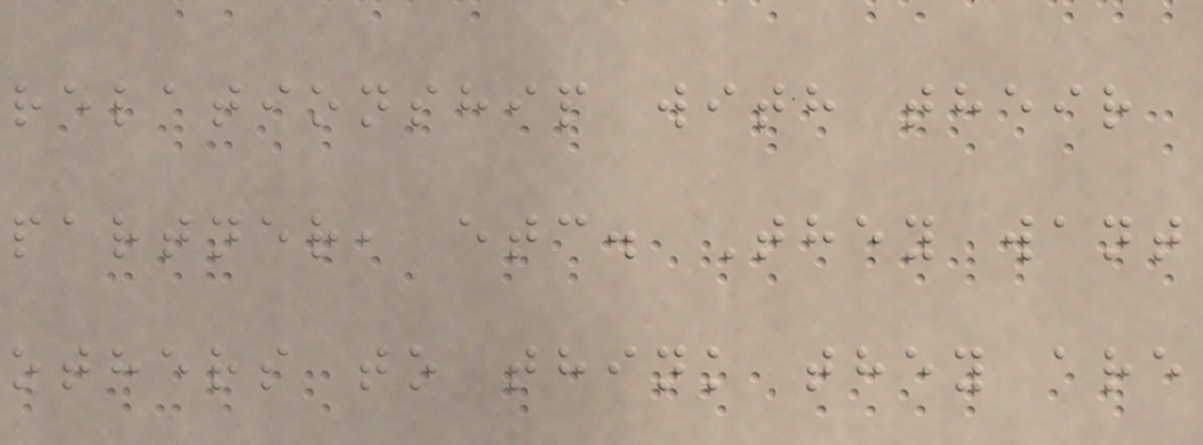relationship with their
partner, etc. They want
others to think they are
